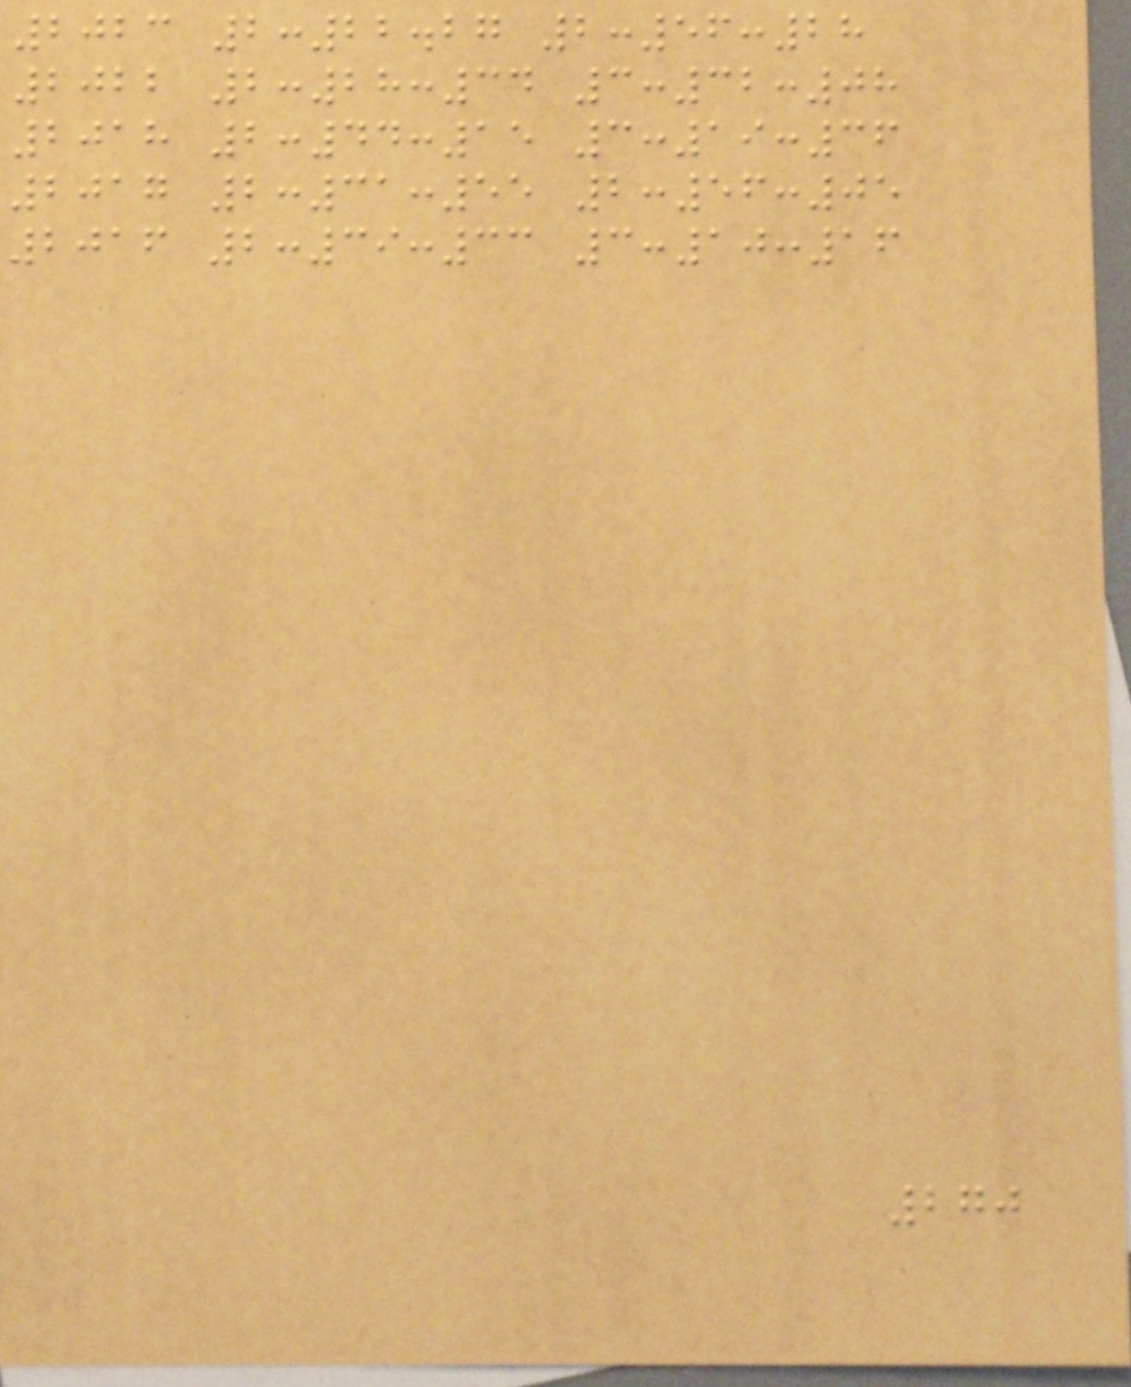2023 2:22.27 2:56:28
2022 2:28:34 3:32:08
2018 2:44:15 3:19:36
2017 2:31:55 2:56:05
2016 2:39:33 3:10:16
270
